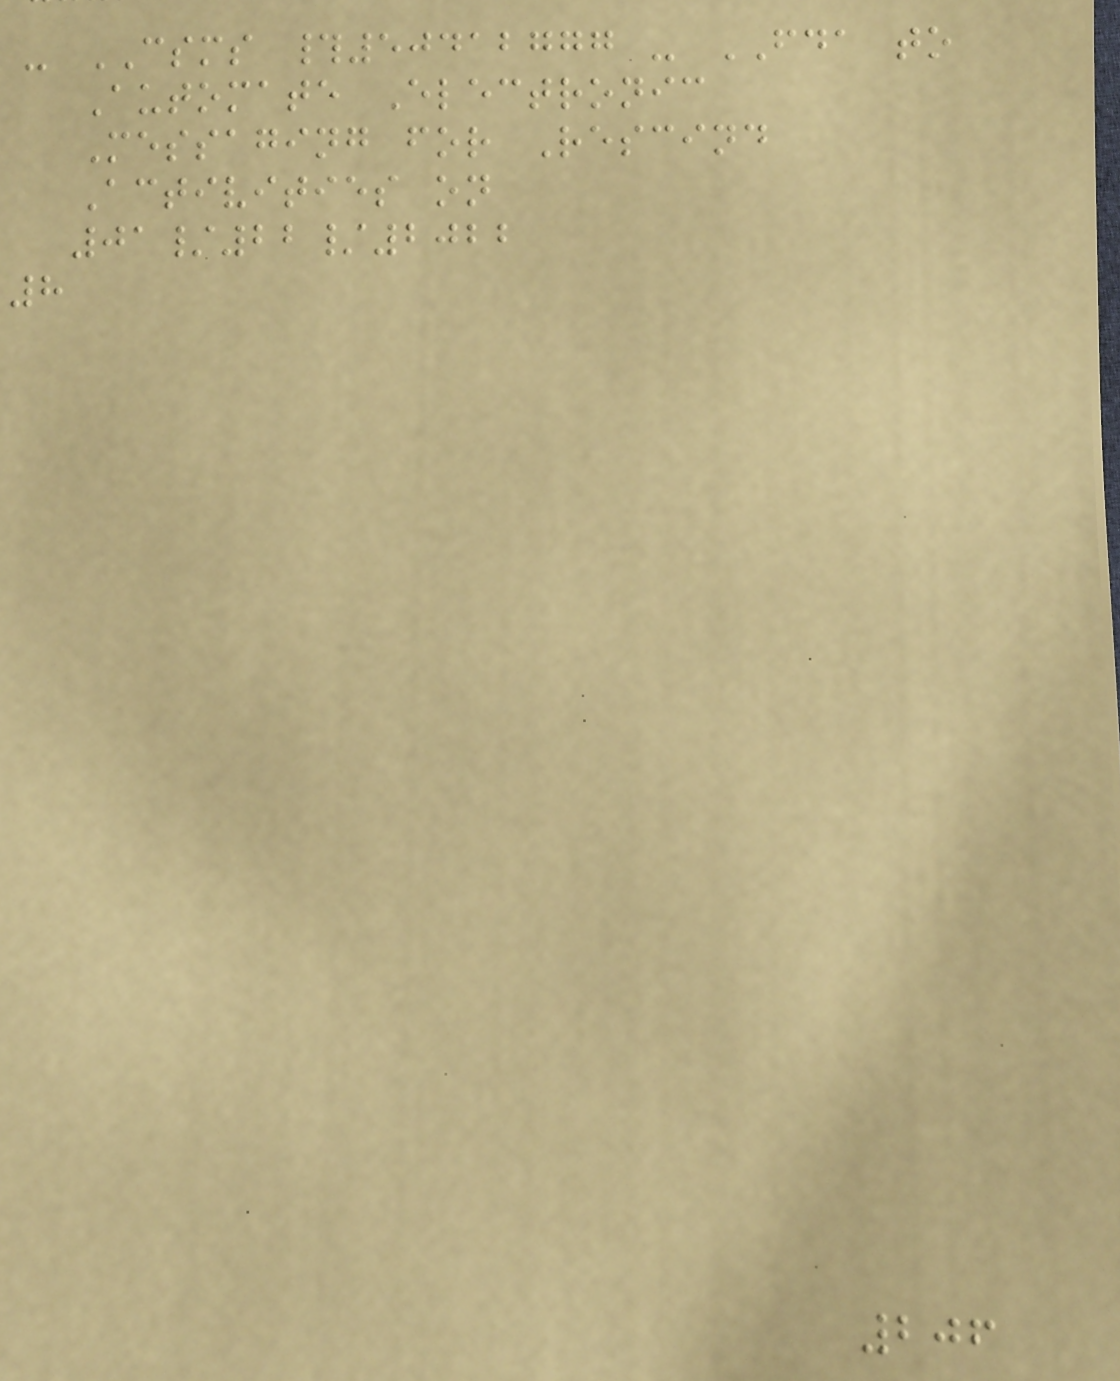- CSMS #50412777 - FDA to
Automate Electronic
Messaging for Rescind
Activities on
01/22/2022
8
206
